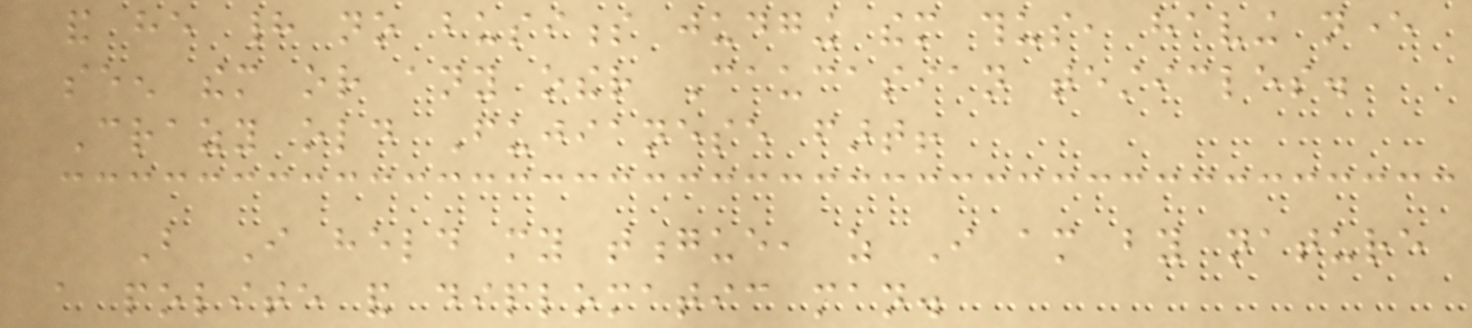and he had no business judging them thus, having never
seen them or any other Caucasian testicles.
Crazy old Fujianese fart!
But I held my tongue, as I am by nature
a polite and diplomatic man.
